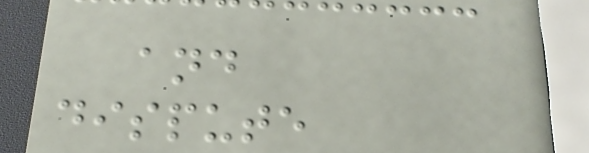and
dispute
